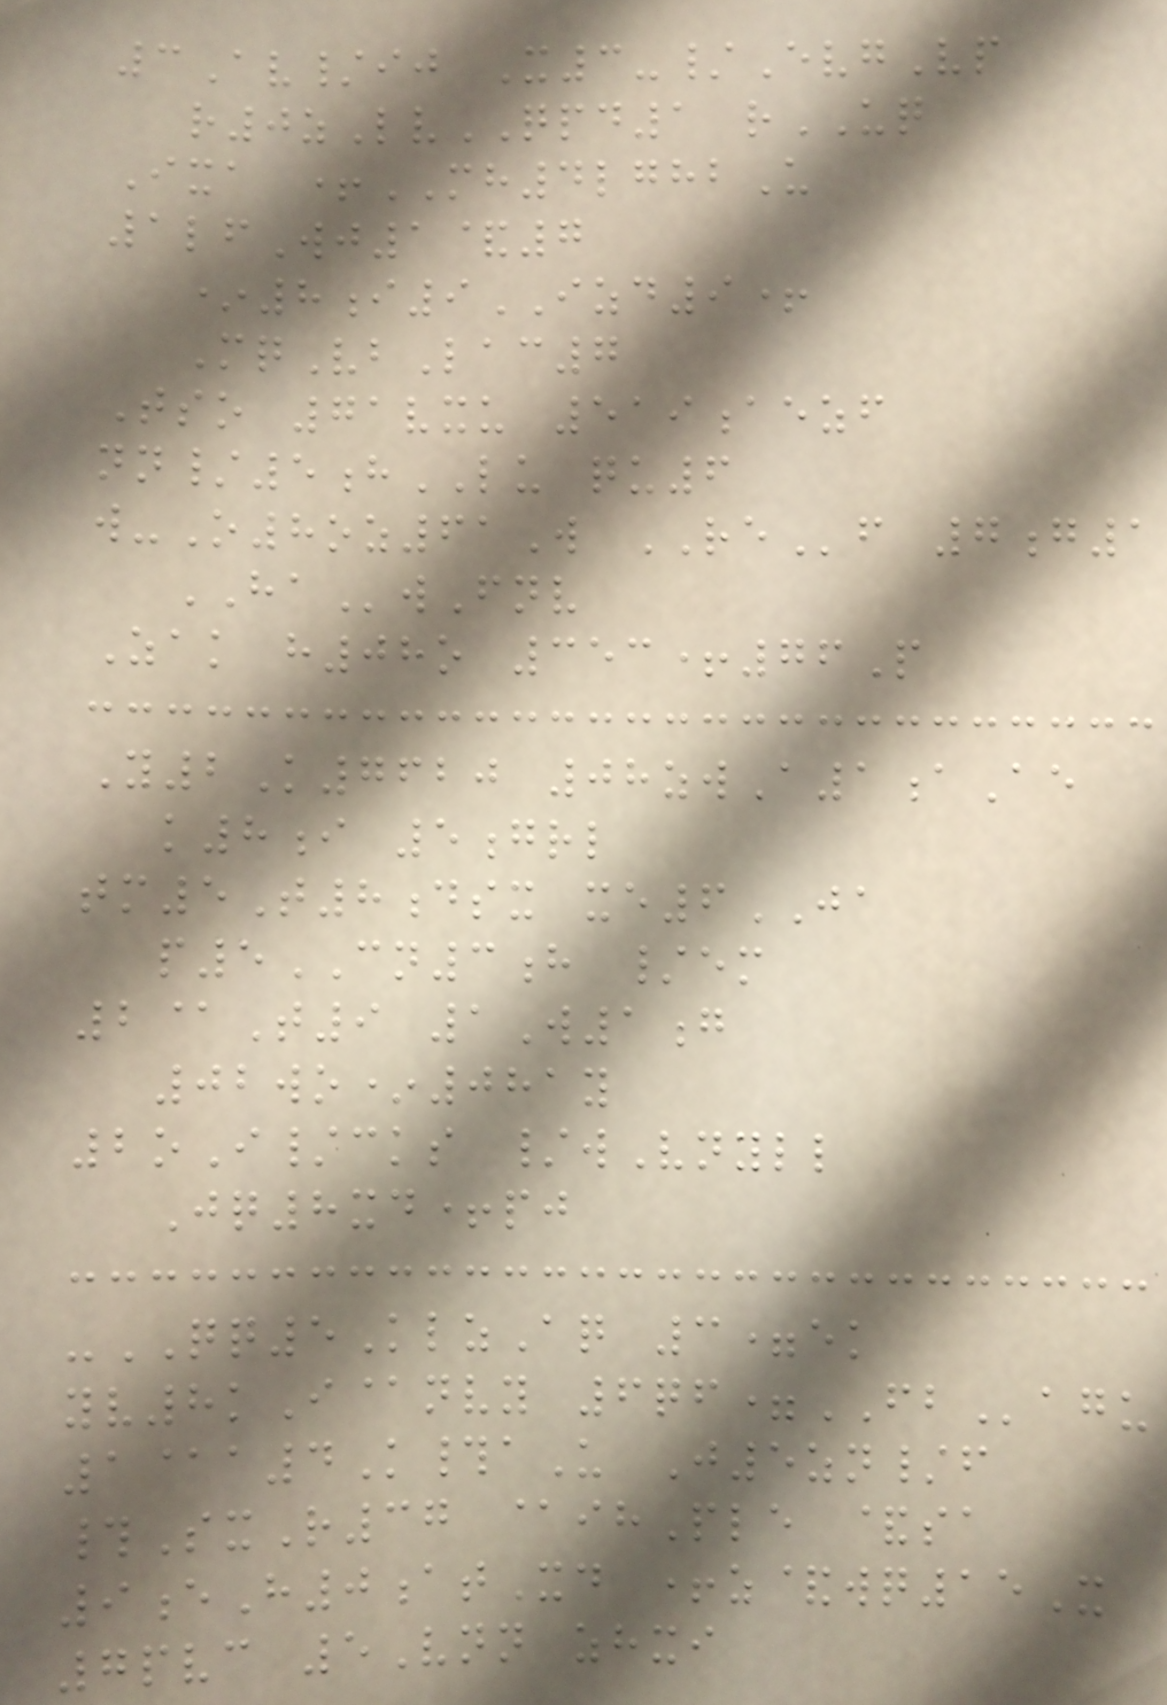3Av/ij X3-/EvgVp
r0zLvQPD1 rUQ
Ixa +MH4lghbU
1lfWj1&7
*8i9IZD9+
MqVbLac7
Tso 71vxu 519aezf
nn/5hLU qu6
w-O8oz61W REf 7g1
HAwFnv
Zak h08o 353+76P
Y2K7620 08zwA1aAe
k8i 5grl
tm5T8dsx xe6JA
p5CN3h /em
2@T9 1W1g
02wo*081y
2oI/cks /wVnyll
Jq8xd+pj
-QQ5KlzAq 3=ek
yv8kI@nvy 6qf=FBagu
1@a4K#aU J5zn/f
#SxR37 @ihPle &sa
9eH0atXd +z&wq15X
7pvc 5Vnn zhxi
